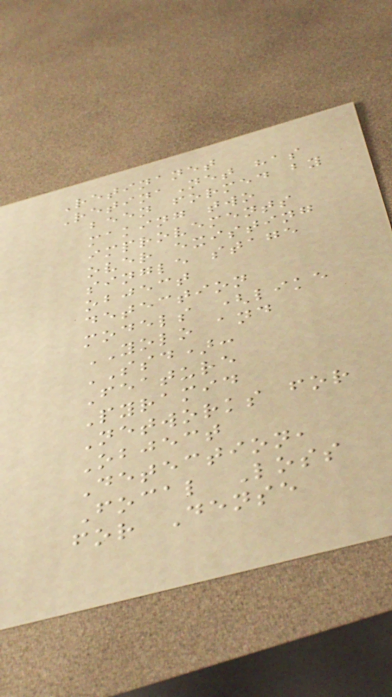Retinanet
RetinaNet has
been formed by
making two
improvements
over existing
single stage
object
detection
models (like
YOLO and
SSD):
Feature
Pyramid
Networks for
Object
Detection,
Focal Loss
for Dense
